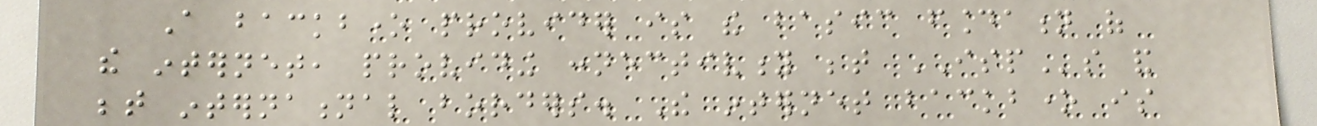A backbone provider is the basic foundation of
the internet, providing connectivity between ISPs and
between international borders. The internet backbone is
